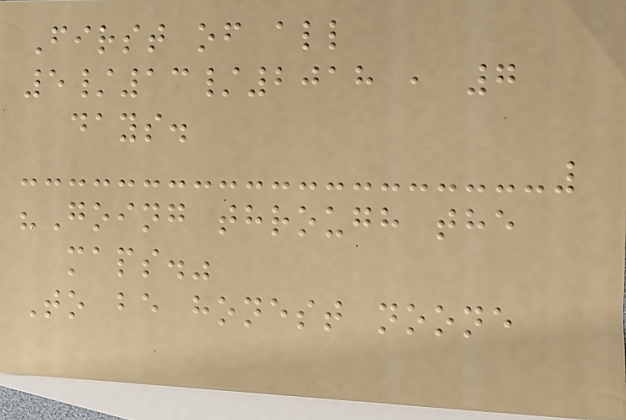First of all
5/13/2018 , 7
days.
"Going through the
maps."
To be honest noone
